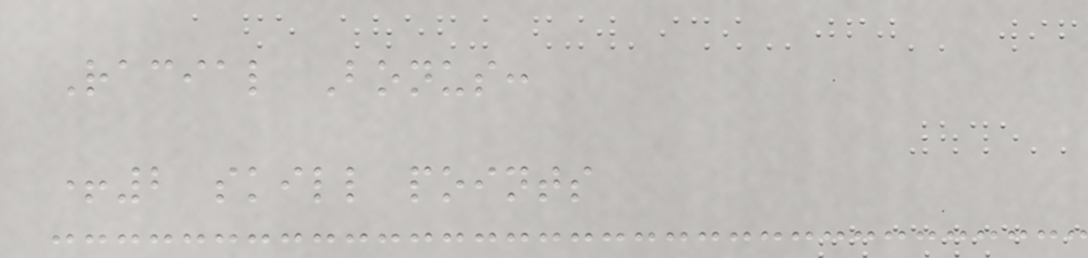Racial Bonus:
+2 skill points
